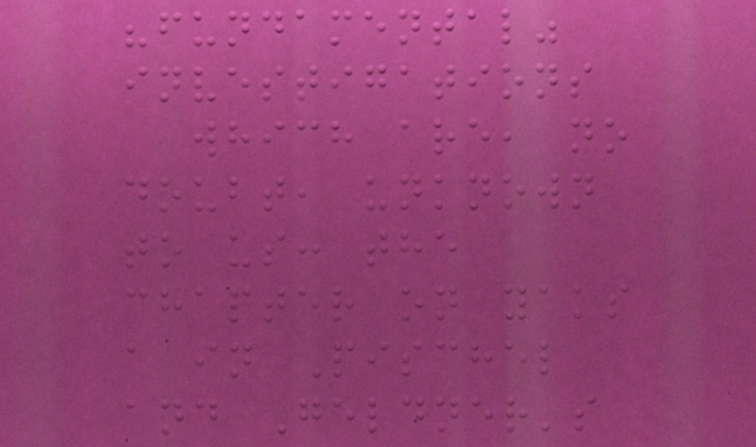"fundamental"
investigations
which are, no
doubt, unknown
to us: the
chapter on yaks
a in Pischel
and Geldner's
